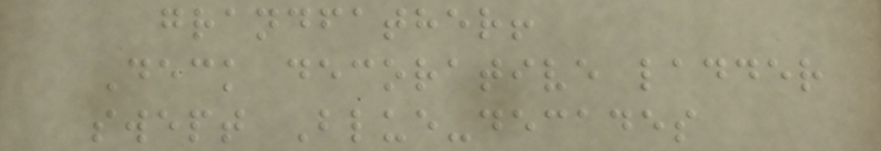grandfather!
Deck decorative ladder
swept Blue-decades
